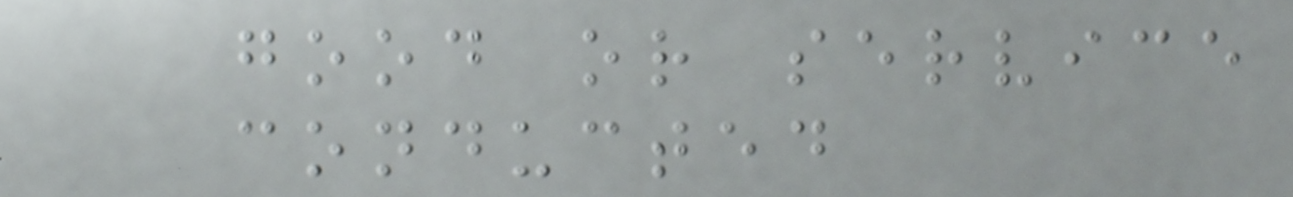good or service
conducted
